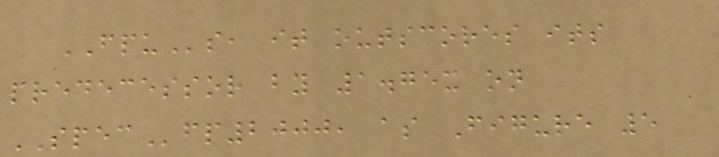FPUs, it outscores its
predecessor by 1.75x on
SPECfp2000, as Figure 5
